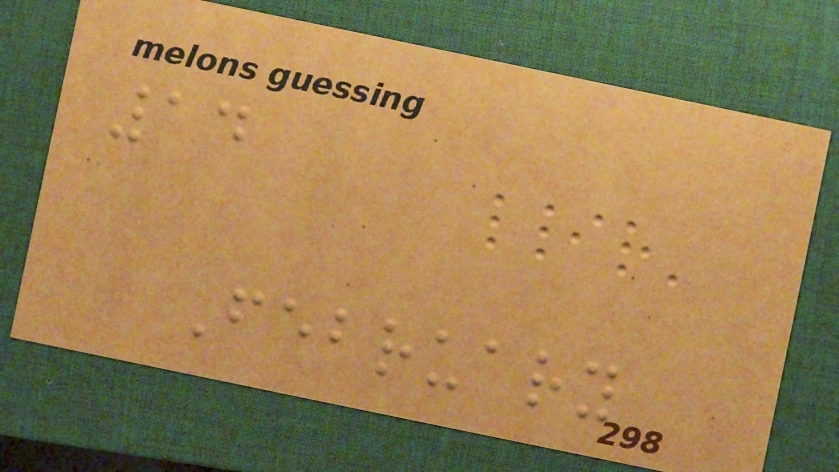14
February
